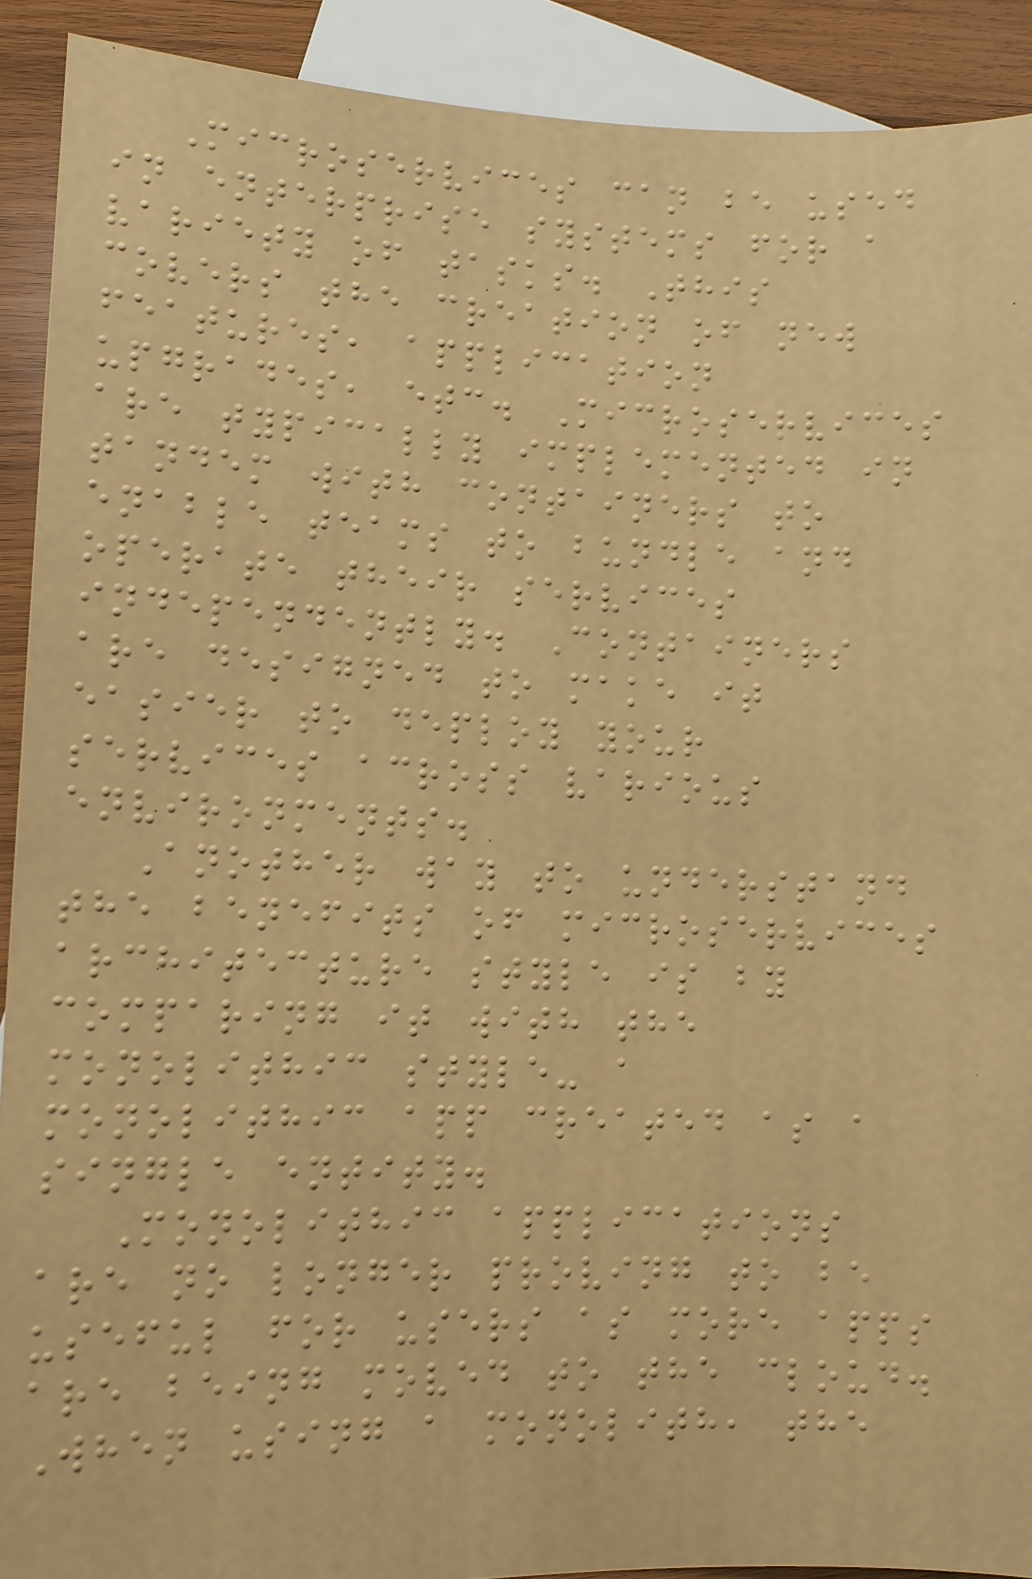Microservices can be used
in enterprise systems for a
variety of tasks. This
covers the creation of new
features, application
upgrades, etc. Microservices
are typically implemented in
tandem with containers to
enable teams to bundle and
operate their services
independently. Containers
are designed to make it
easier to deploy your
services across various
environments.
Another way to understand
the benefits of microservices
architecture style is by
comparing it with the
monolithic style- a
monolithic app created as a
single entity.
Monolithic applications
are no longer proving to be
useful for users as more apps
are being moved to the cloud.
When using a monolith, the
